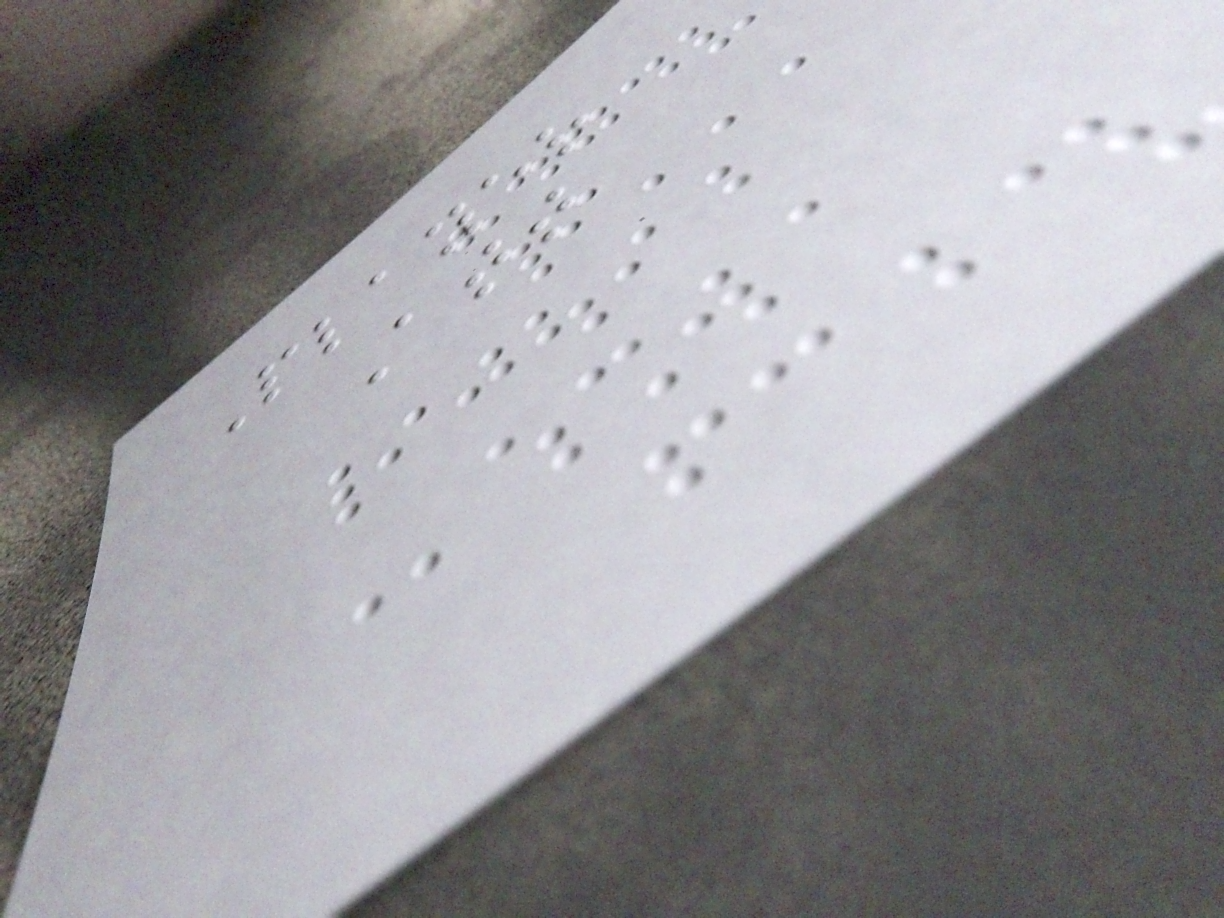Player
Att
